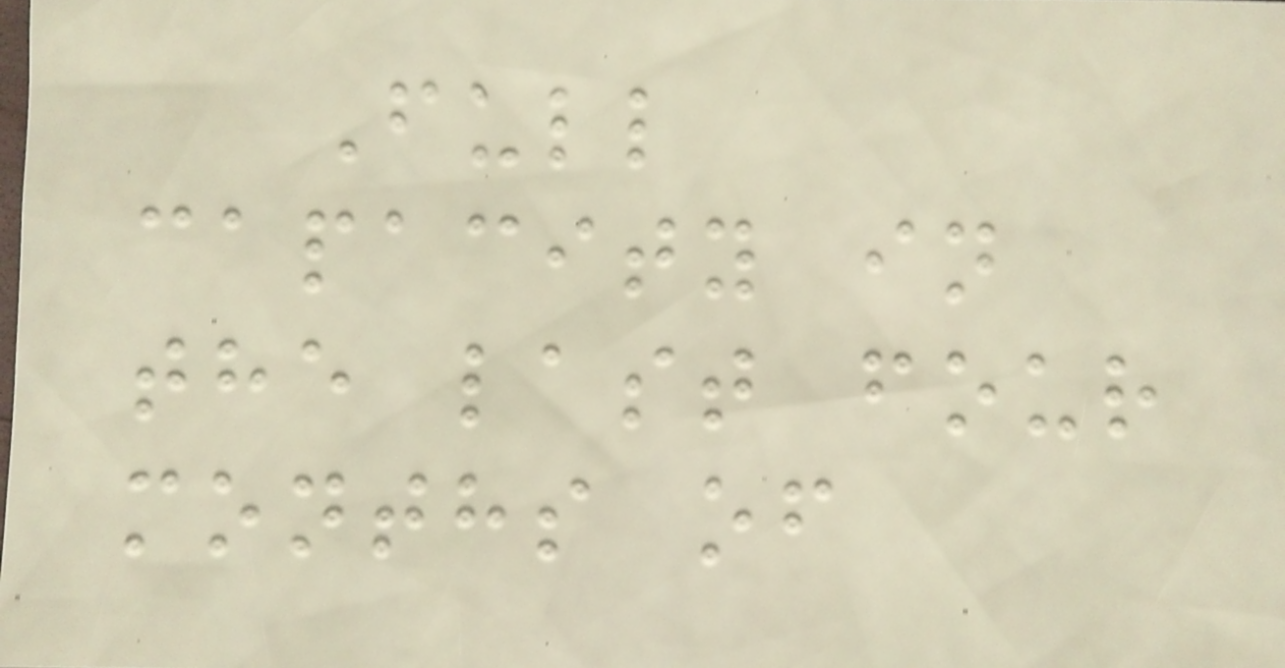Full
capacity in
the last four
months of
